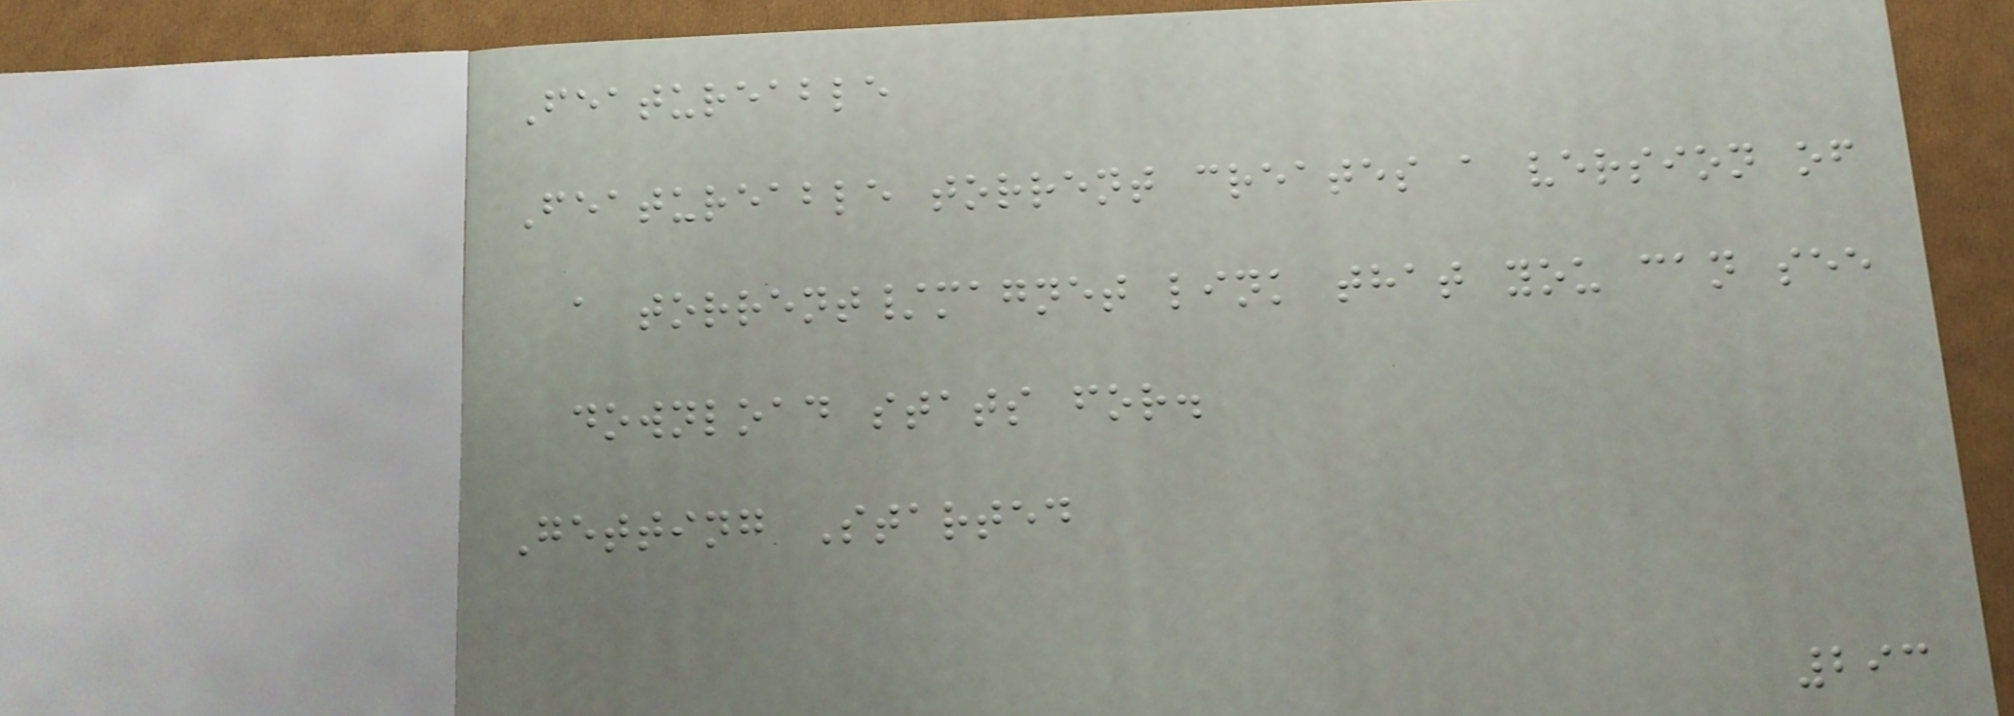Featureable
Featureable torrent creates a version of
a torrent/magnet link that you can see
download stats for.
Getting Started
293
